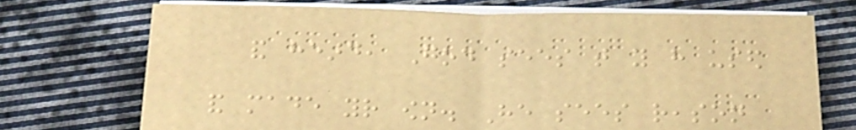and heard, God sees that you have used
and made your own. He sees reason
